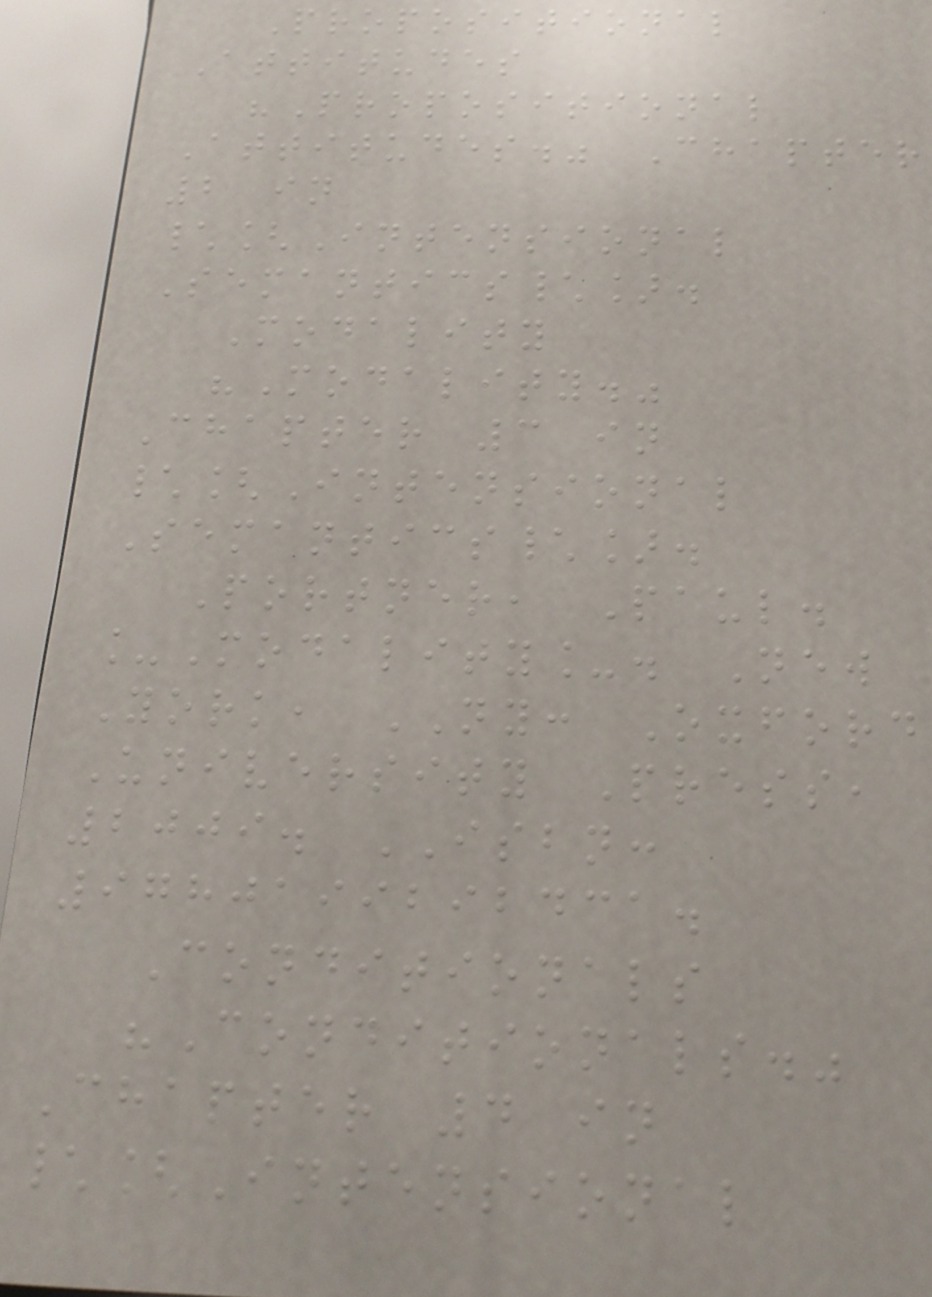Propositional
Attitudes
"Propositional
Attitudes." Chapter
2 in
\[Intensional
Semantics\].
Modality
"Modality."
Chapter 3 in
\[Intensional
Semantics\].
Portner, Paul.
_Modality_. New
York, NY: Oxford
University Press,
2009. ISBN:
9780199292431.
Conditionals
"Conditionals."
Chapter 4 in
\[Intensional
